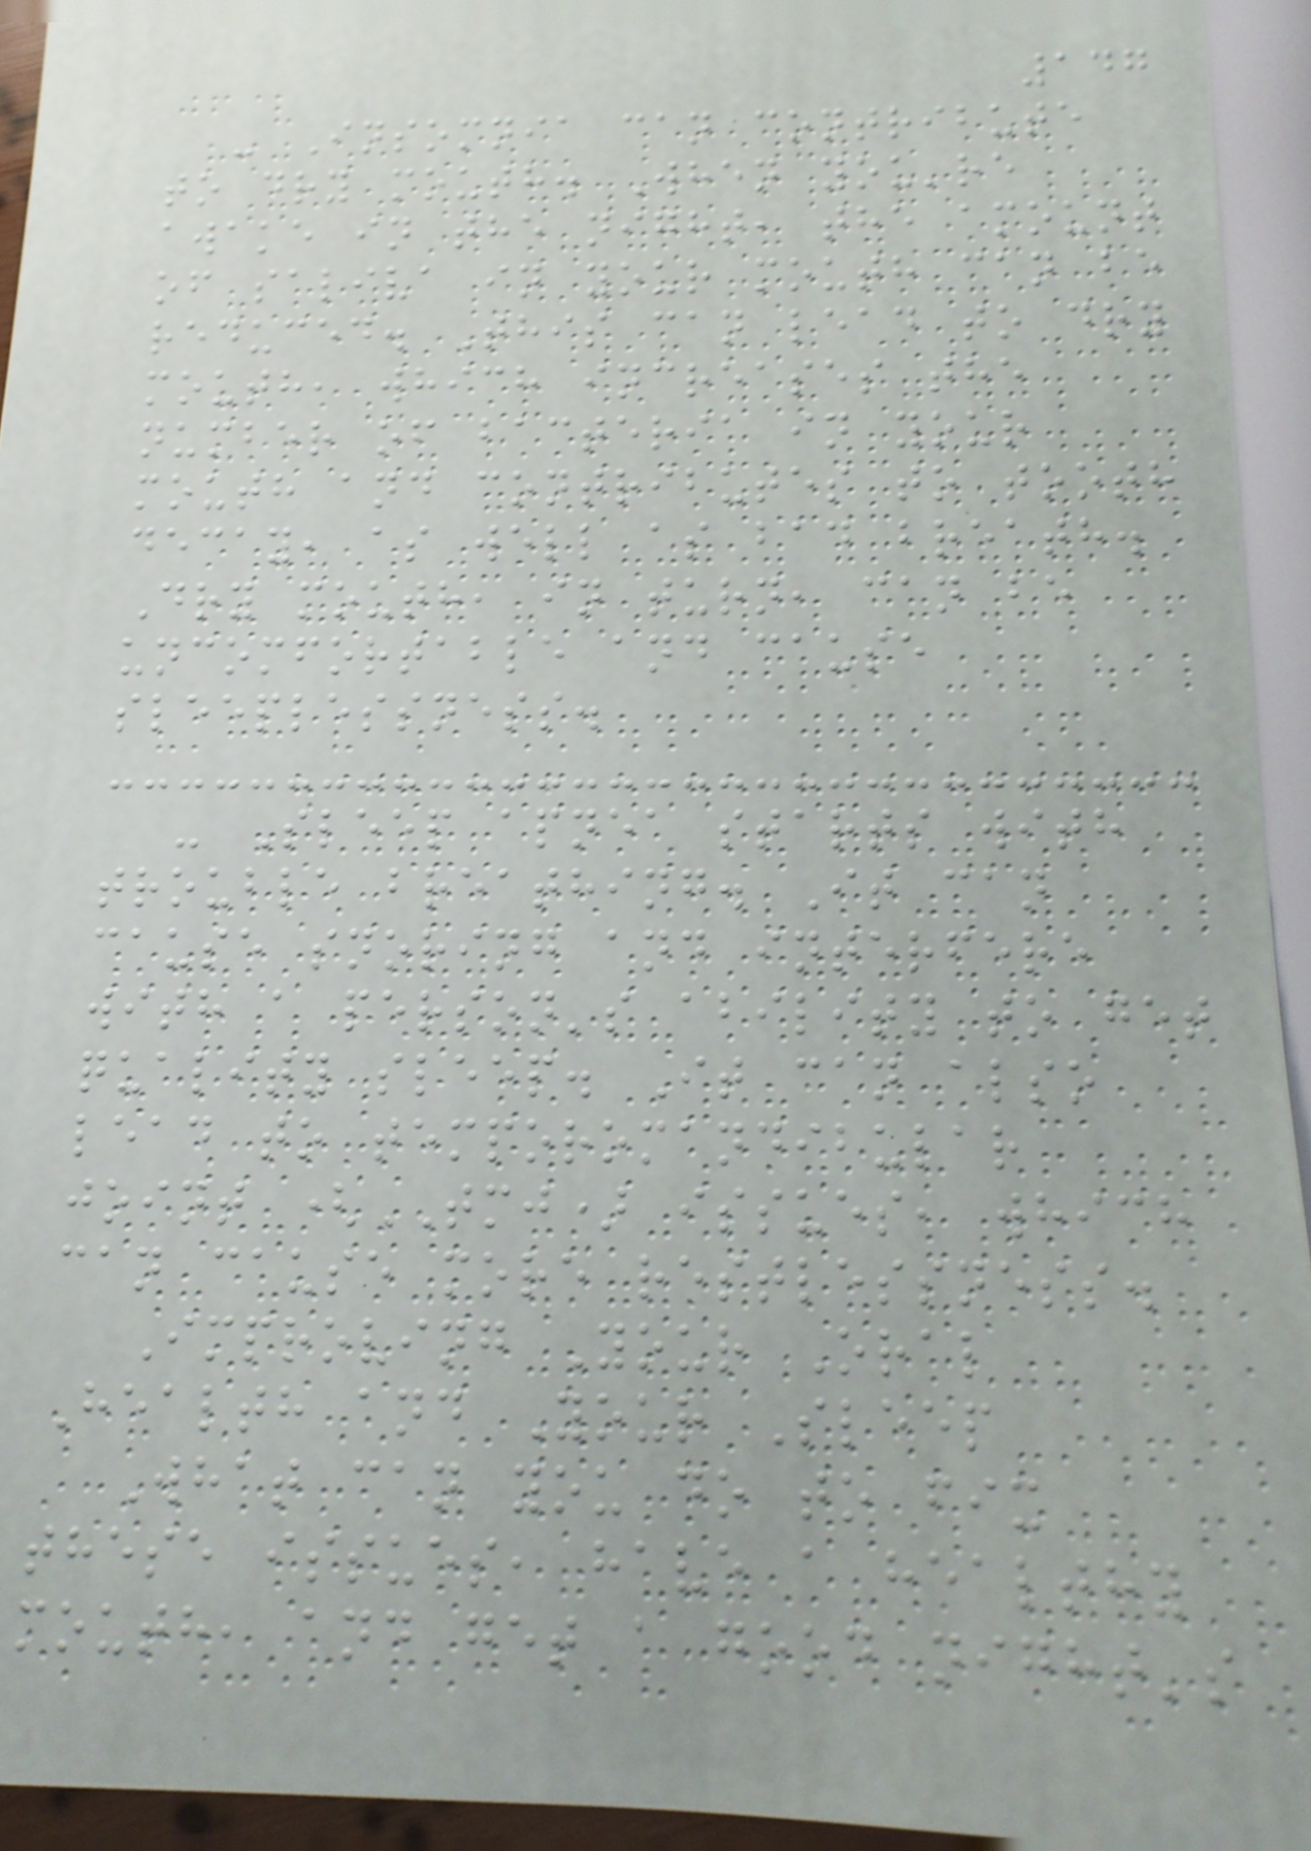147
- Insomnia can contribute
to dry mouth. When you're
awake in the night, the amount
of saliva in your mouth can be
reduced. This can lead to dry
mouth, which increases the
number of bacteria in your
mouth and contributes to tooth
decay, as well as bad breath.
Dry mouth, in turn, can be
uncomfortable and cause
sleeplessness.
- Sleep apnea starts with
trouble breathing. It can
cause snoring and interfere
with a person's ability to get
quality sleep. It can also
lead to temporomandibular
joint (TMJ) issues, which
can cause more restlessness.
Improving Your Oral
Health and Your Sleep
What can you do to fix
these issues, have a healthy
mouth, and get a good night's
